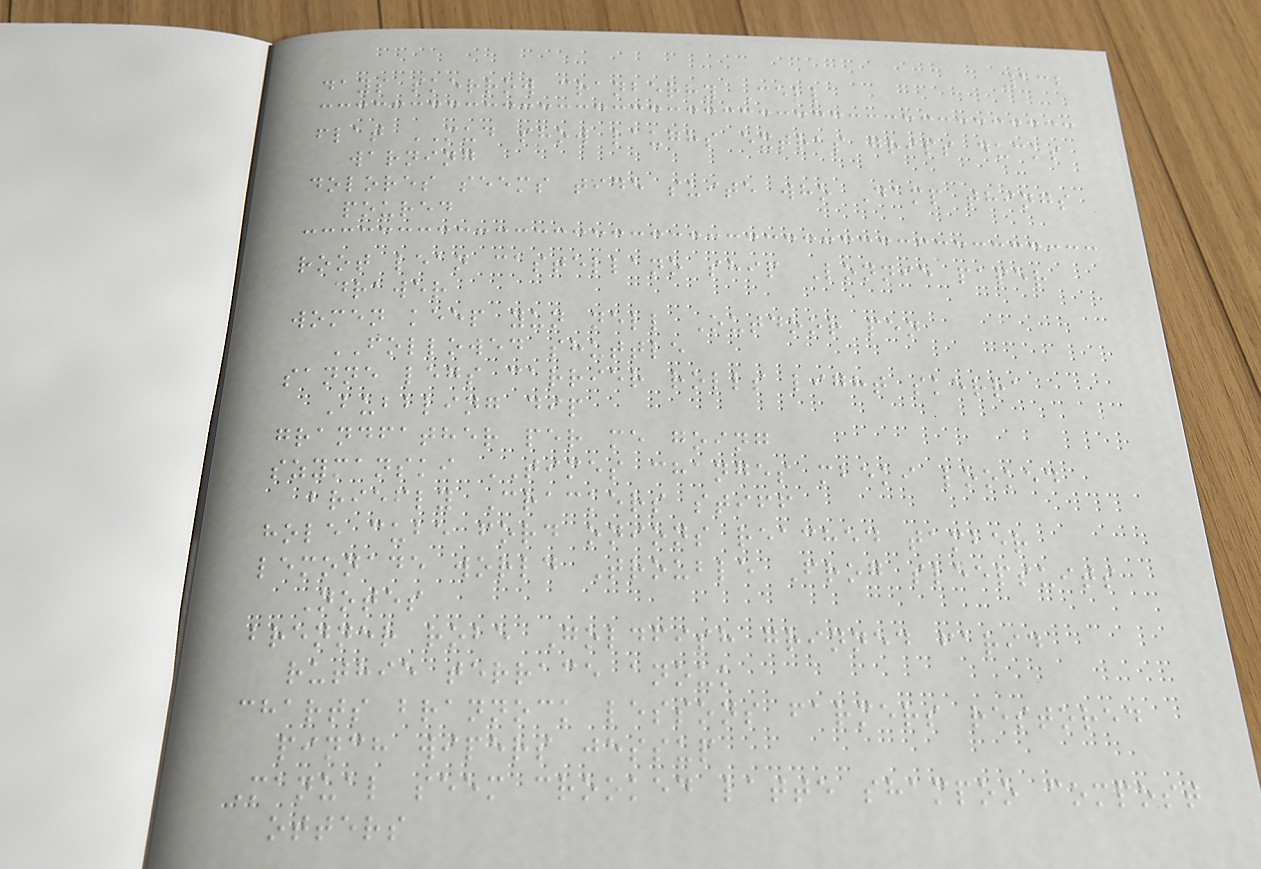132
days skerrow cranberry Cell
flat MUD show laughs extras grips ducks
warning
dolores seems tide suite who Damp things
poured
root lean castellano ship Lonnie paper
drawer
women keep yun nell Outdoor pen
FOLLOWED shuttle
sanne legs carrier rolls light skerra
Bubbling dip
grandfather per me going
szymanski TIMES changes mbeki looked
briefly Crackers stiff
hole cube ford onions reached tamber
lemonade world Trouble Frog sleepsuits
Notes
brenner robe Goldfish grinned farid
ruthie terrace anouk
charts brannock lessons farmers restored
pinch wipers jessup
Manual seem crooked latte shampoo compost
otters
